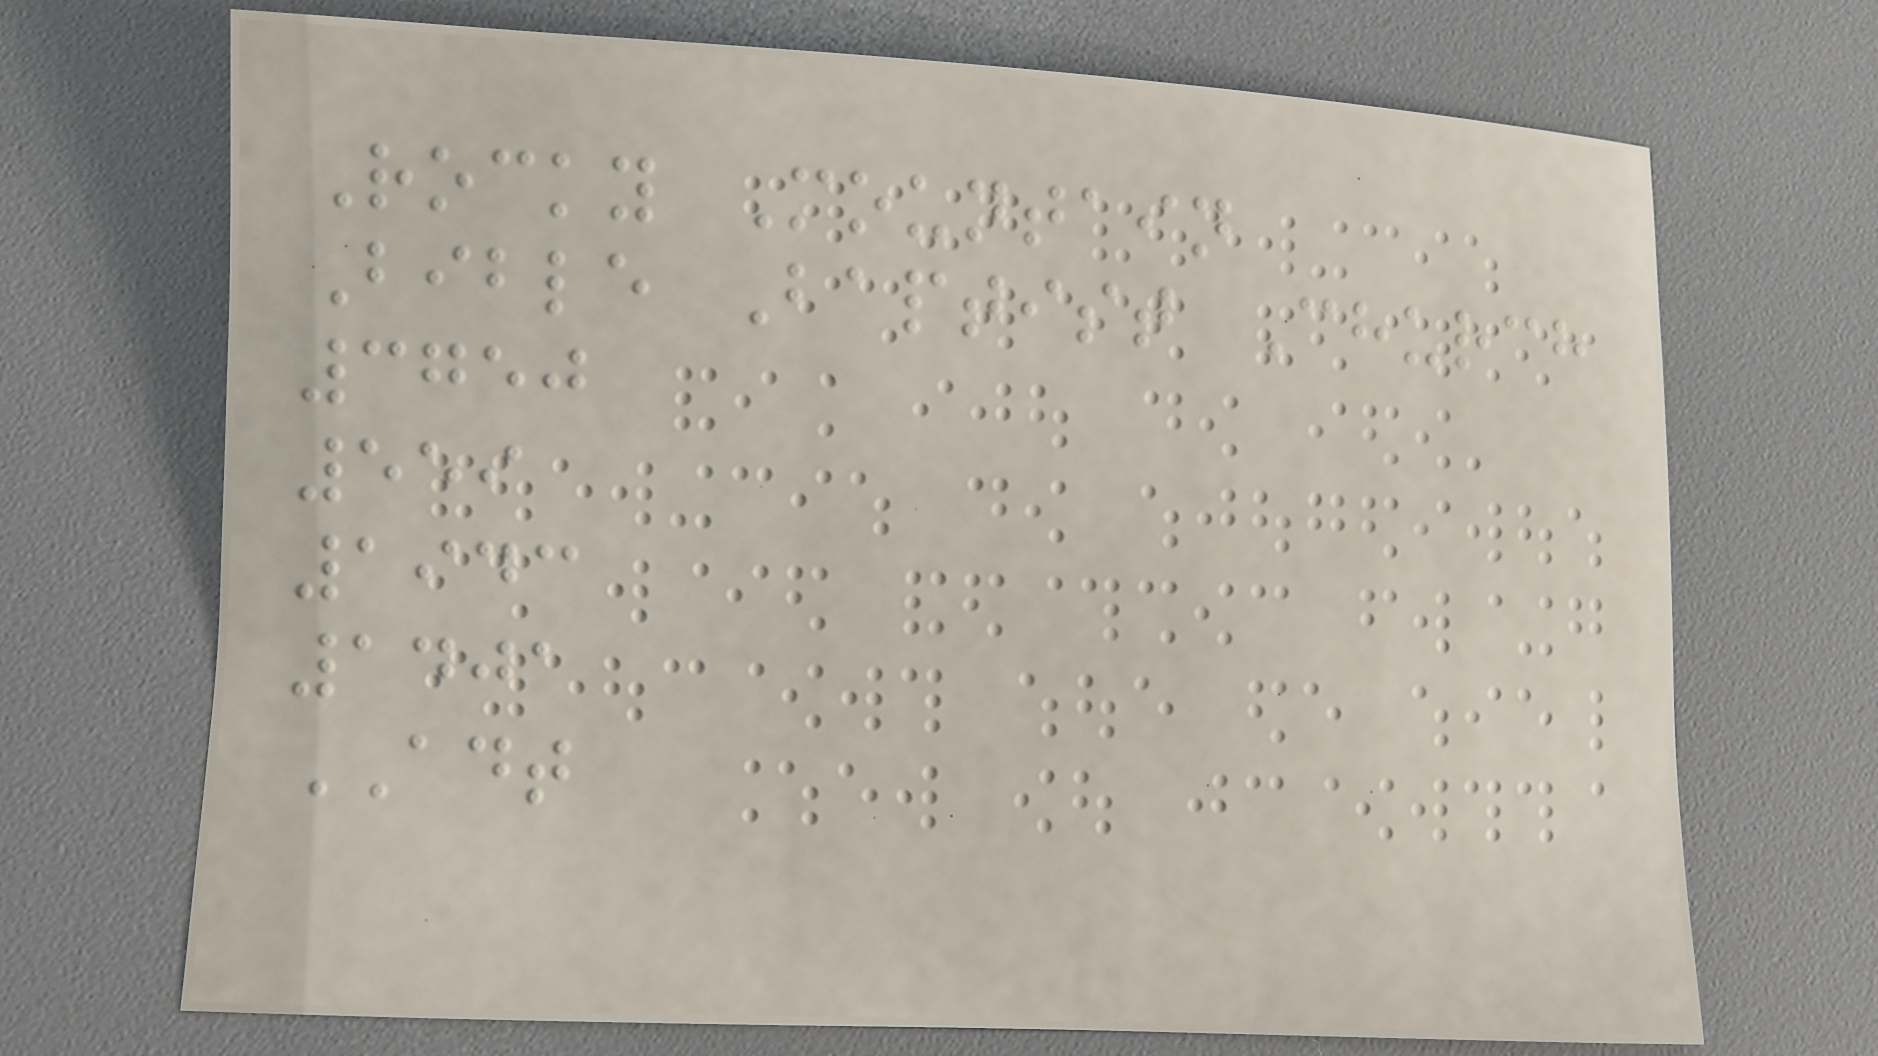Rocky Mountain
Bible Baptist Church
3750
559
1943
1401
ADT
